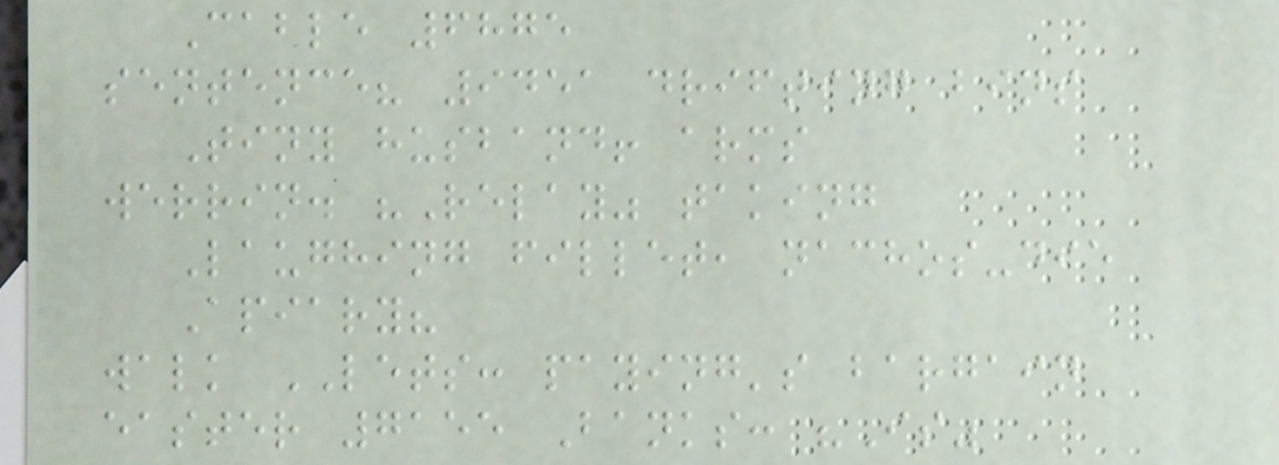Cable 6875
sentence? 9451 drifting bins
Tiny husband! arms
werrin. "Relay" taking
Laughing fillet, nachos-die
Apiary?
walk LETS: paying's bargain
easter 7155 Banks: "Is"
